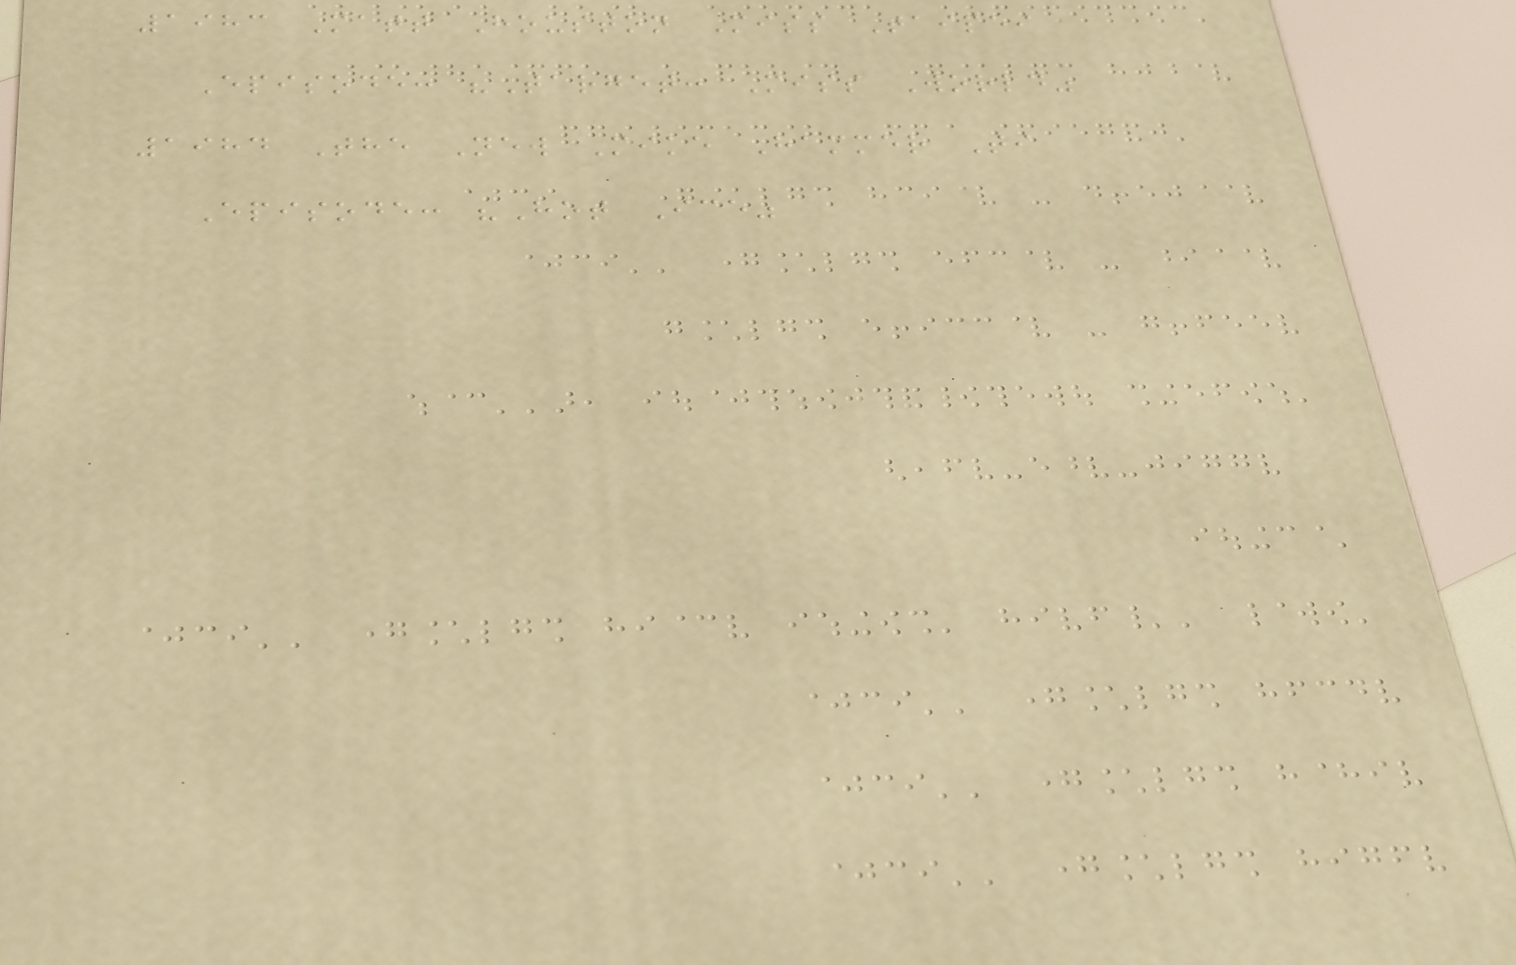1983 Matt Houston Miss Taipei
Episode: "Target: Miss World"
1984 The New Mike Hammer Ti
Episode: "Hot Ice"
